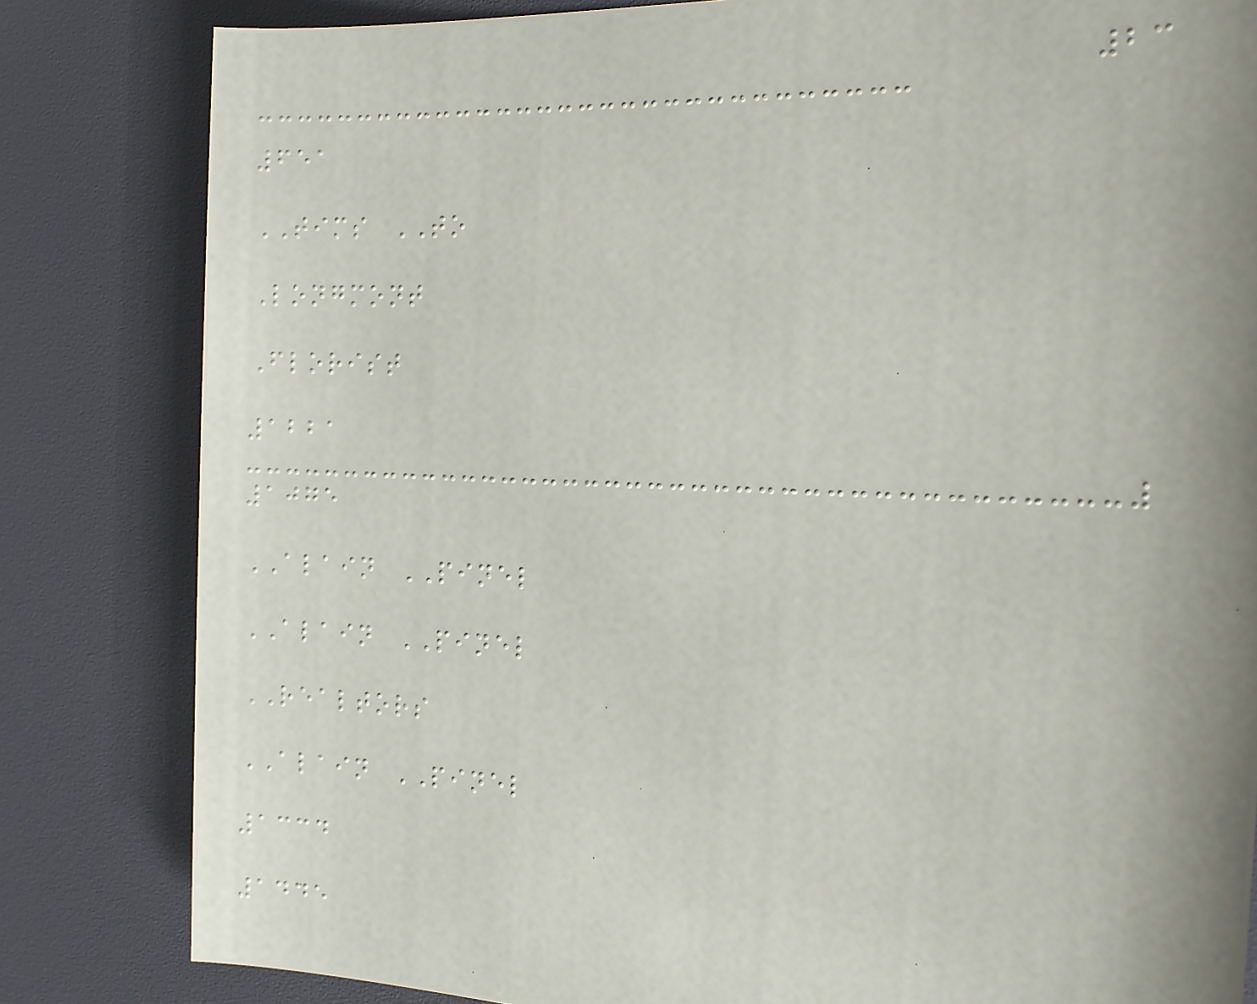23
651
TIMS TO
Longmont
Florist
1221
1075
ALAIN PINEL
ALAIN PINEL
REALTORS
ALAIN PINEL
1334
1445
